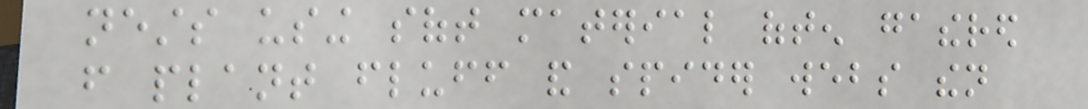nests using soft material often gathered
from plant fluff and spider webs then
